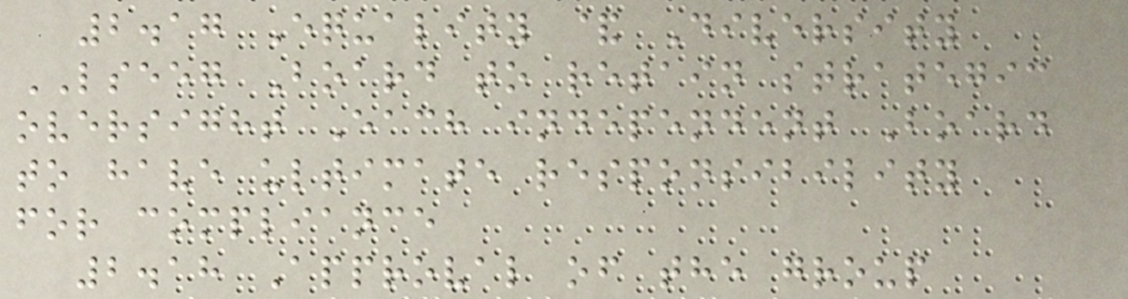2.17 Equality & Diversity
LSEEG Board to retain strategic
oversight Each independent Board
to have ultimate responsibility
for compliance
2.18 Approval of the group
